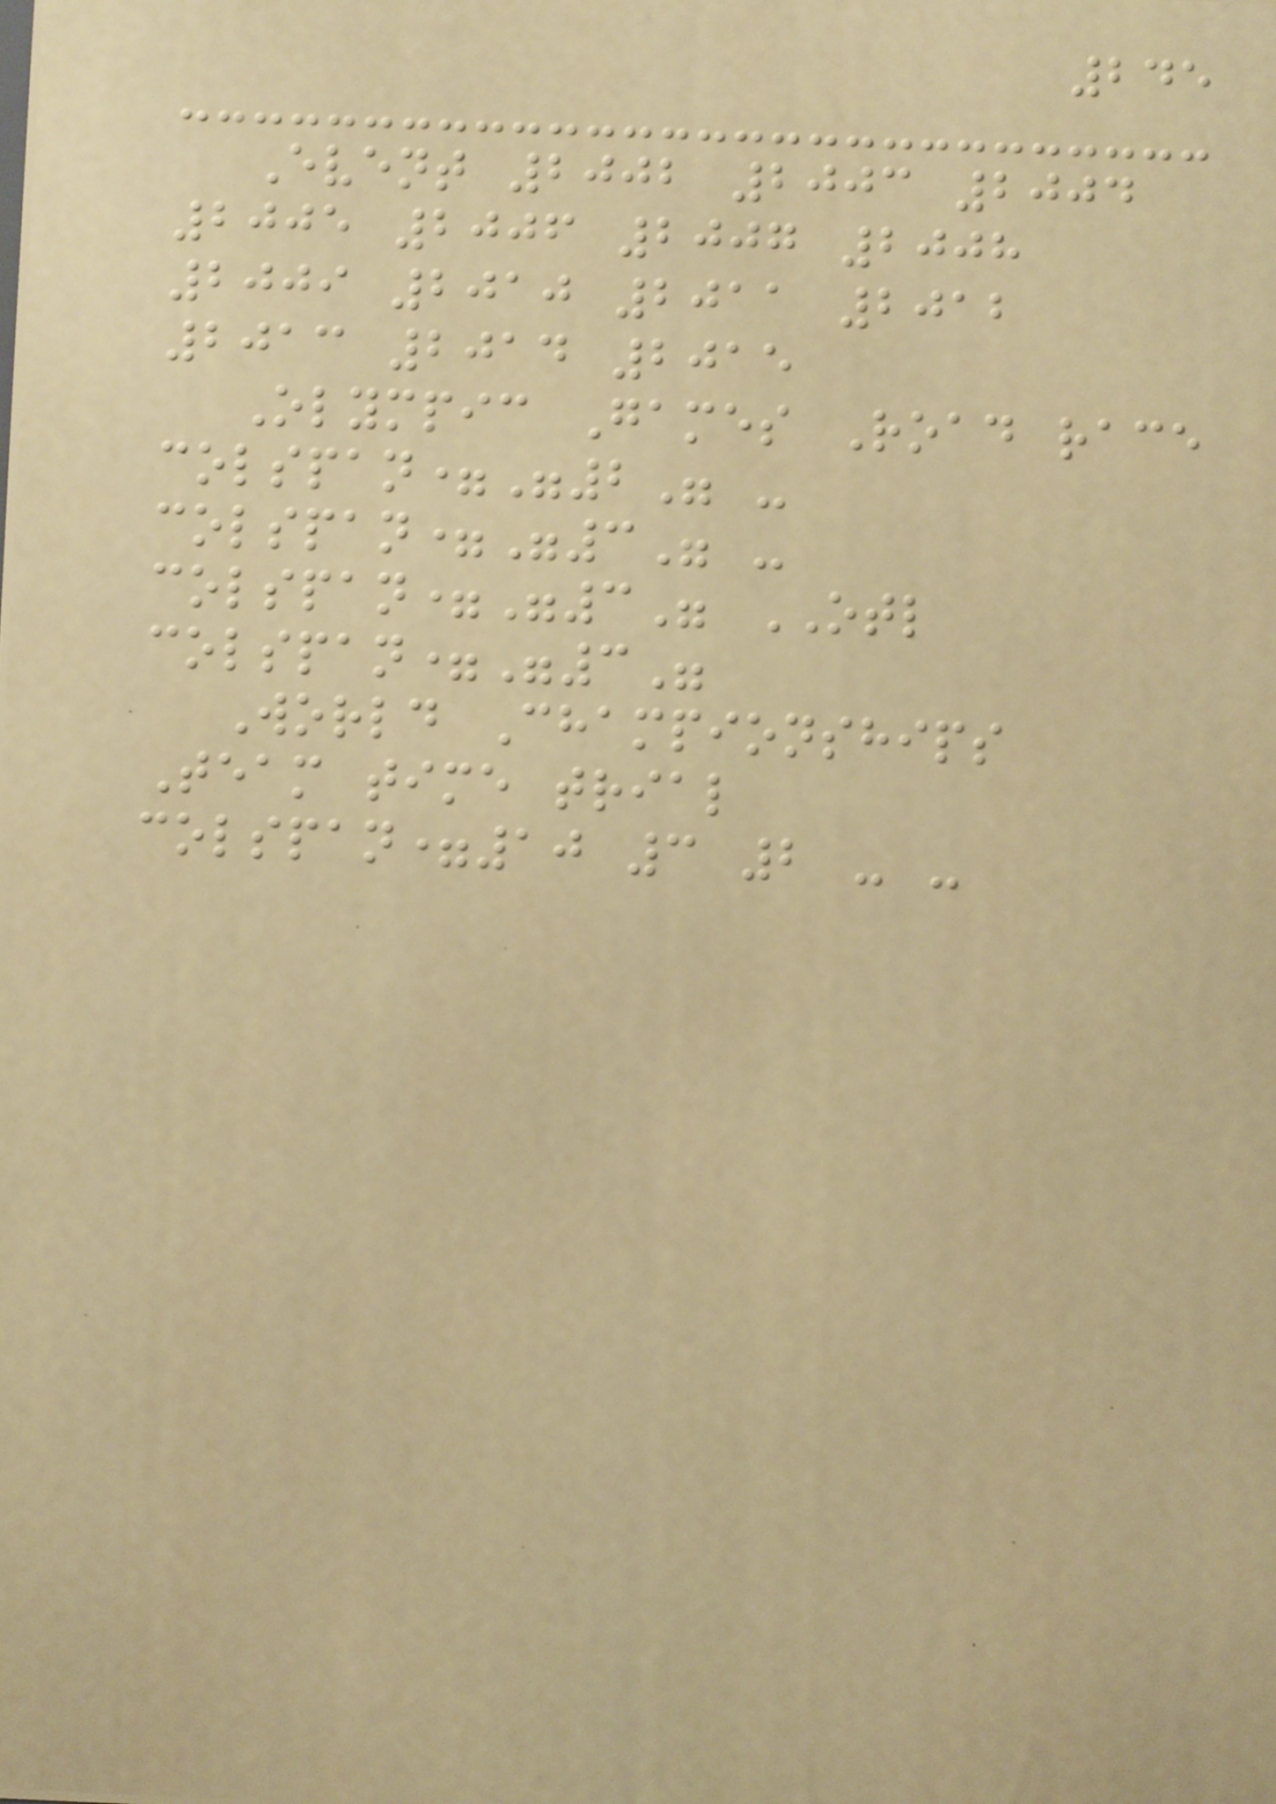245
Event 2002 2003 2004
2005 2006 2007 2008
2009 2010 2011 2012
2013 2014 2015
Olympic Games Road race
colspan="2" -
colspan="3" -
colspan="3" OTL
colspan="3"
World Championships
Team time trial
colspan=10 3 2 - -
